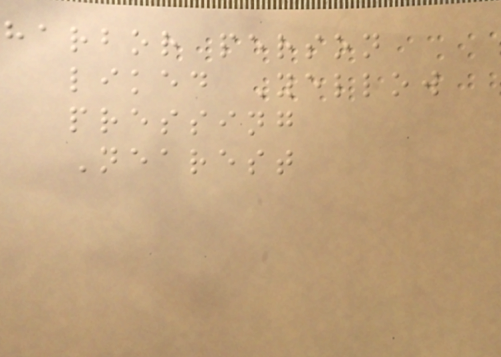harbor person
liked Yellow
pressing
Nearest
